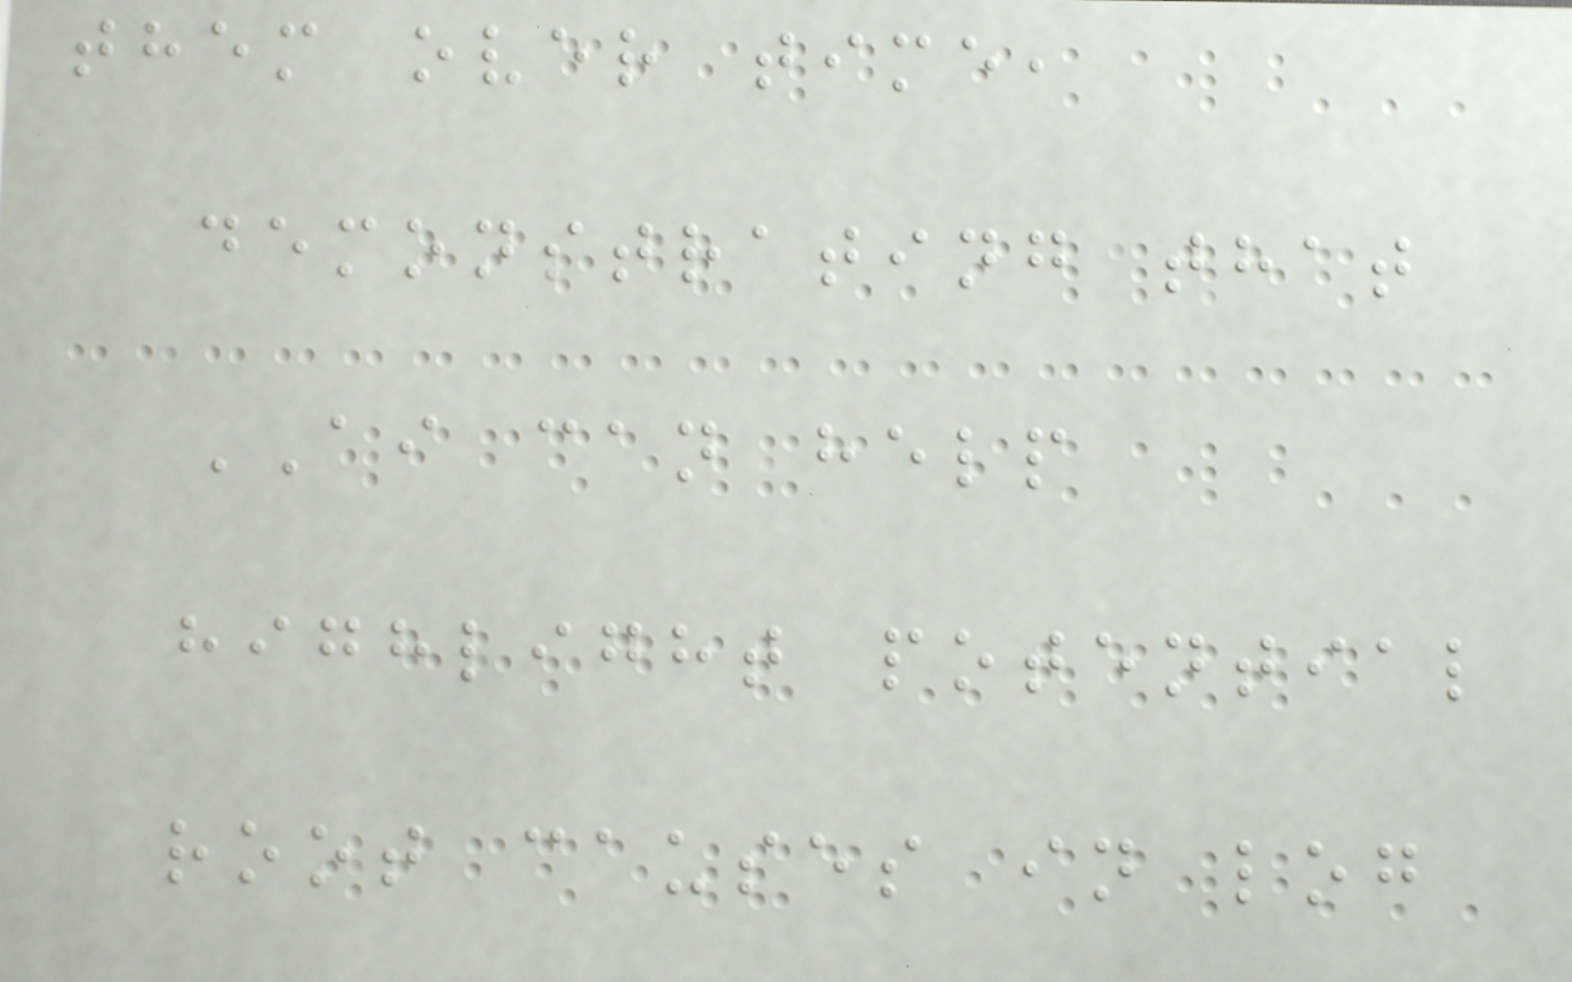them over time,
demonstrating that
AI can help
highlight potential
root causes in log
